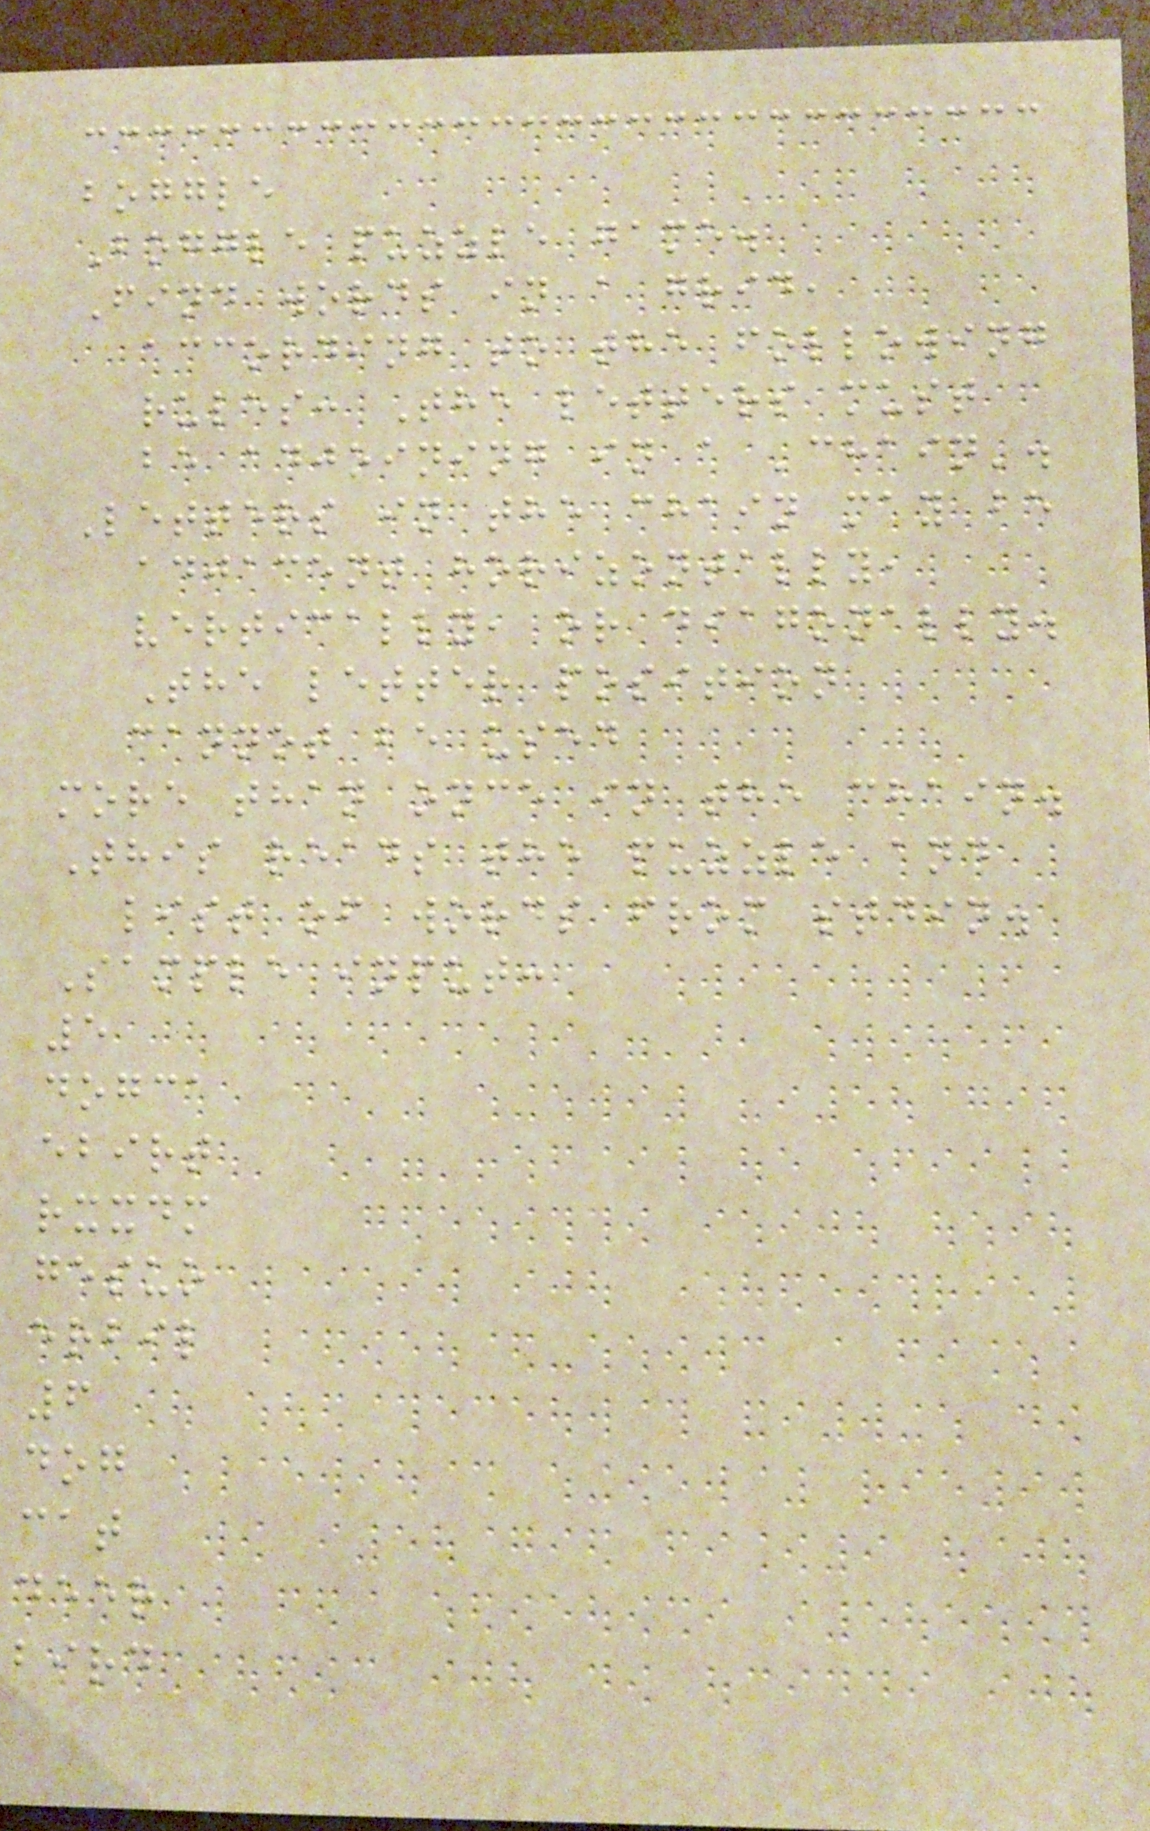boggle
Boggle puzzle game.
Find words in a grid,
according to the following
rules: The letters must
be adjoining in a 'chain'.
Letters in the chain may be
adjacent horizontally,
vertically, or diagonally.
The letter position
cannot be used
more than once in the chain.
This reads the puzzle and
list of words from stdin.
Sample input:
5
dogca
ebirt
rxxdm
gesuo
erbil
6
dog
cat
deer
bird
